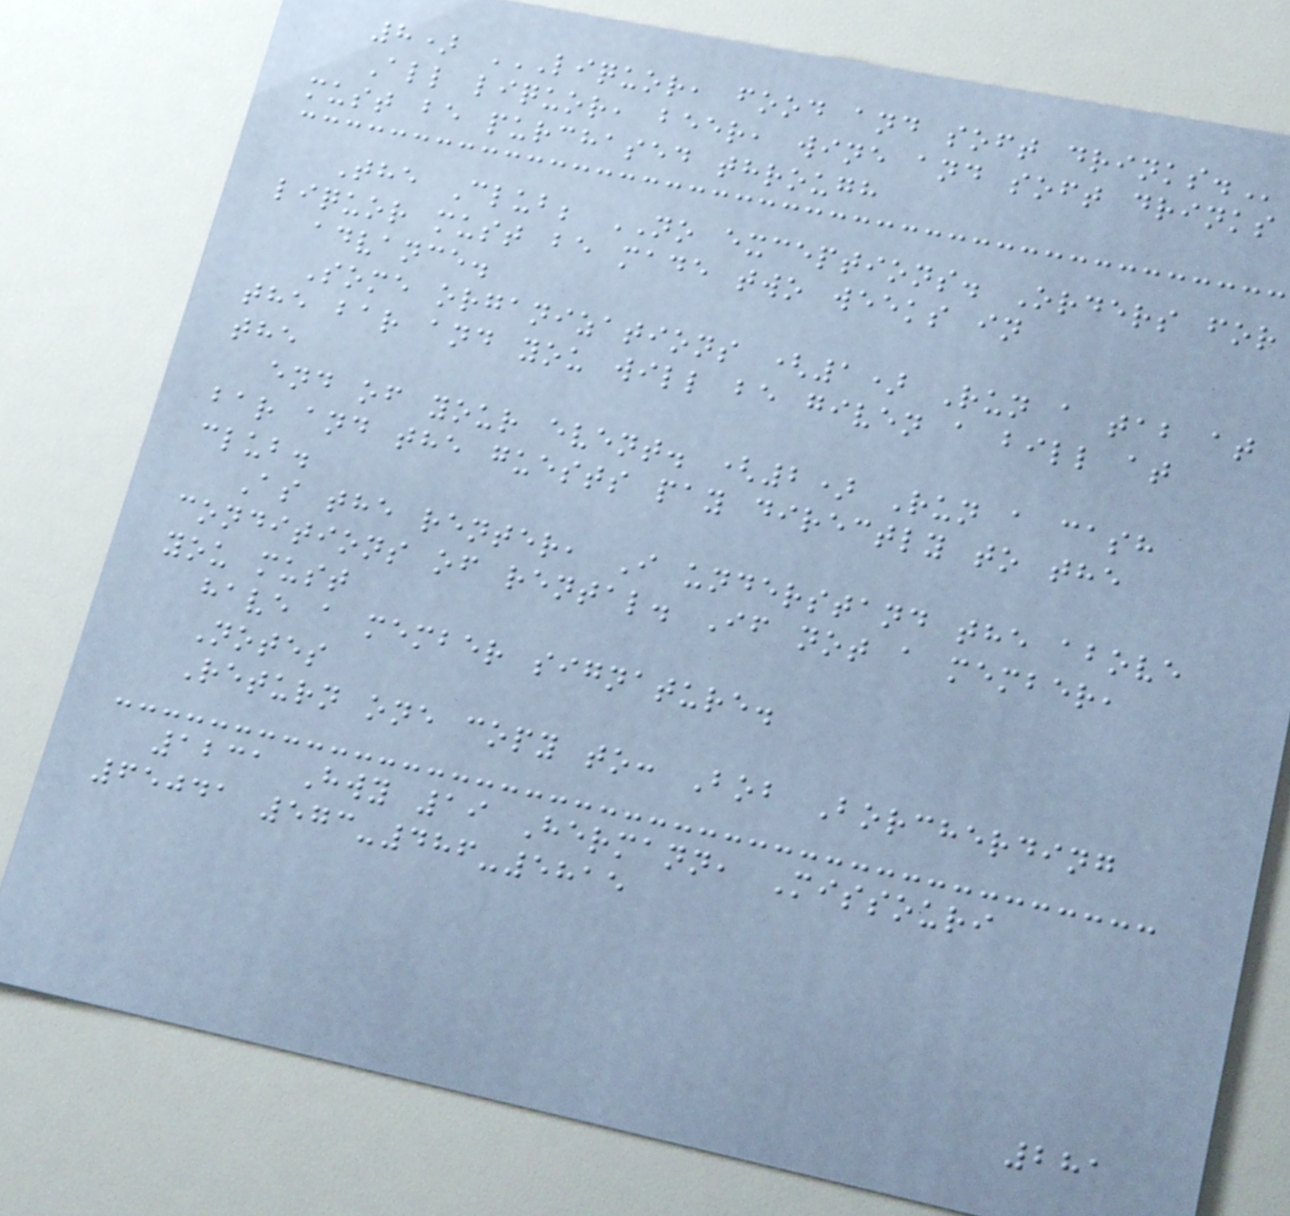8) LIQUOR, FOOD AND SOFT DRINKS.
All liquor, beer, wine and soft drinks
must be purchased through
The Club; NO exceptions. Orders for
liquor must be made two weeks in
advance.
Some organizations (1) Run a tab at
the bar and you will be given a bill at
the
end of your event. (2) Run a cash
bar and the guests pay directly to the
club.
As the renter, I understand the above
conditions of rental. If not a member,
you must
have a member signature.
Notes
Return one copy to: Bob Borcherding
1231 Hwy 19 Hermann, Missouri
65041 573-486-5815
281
